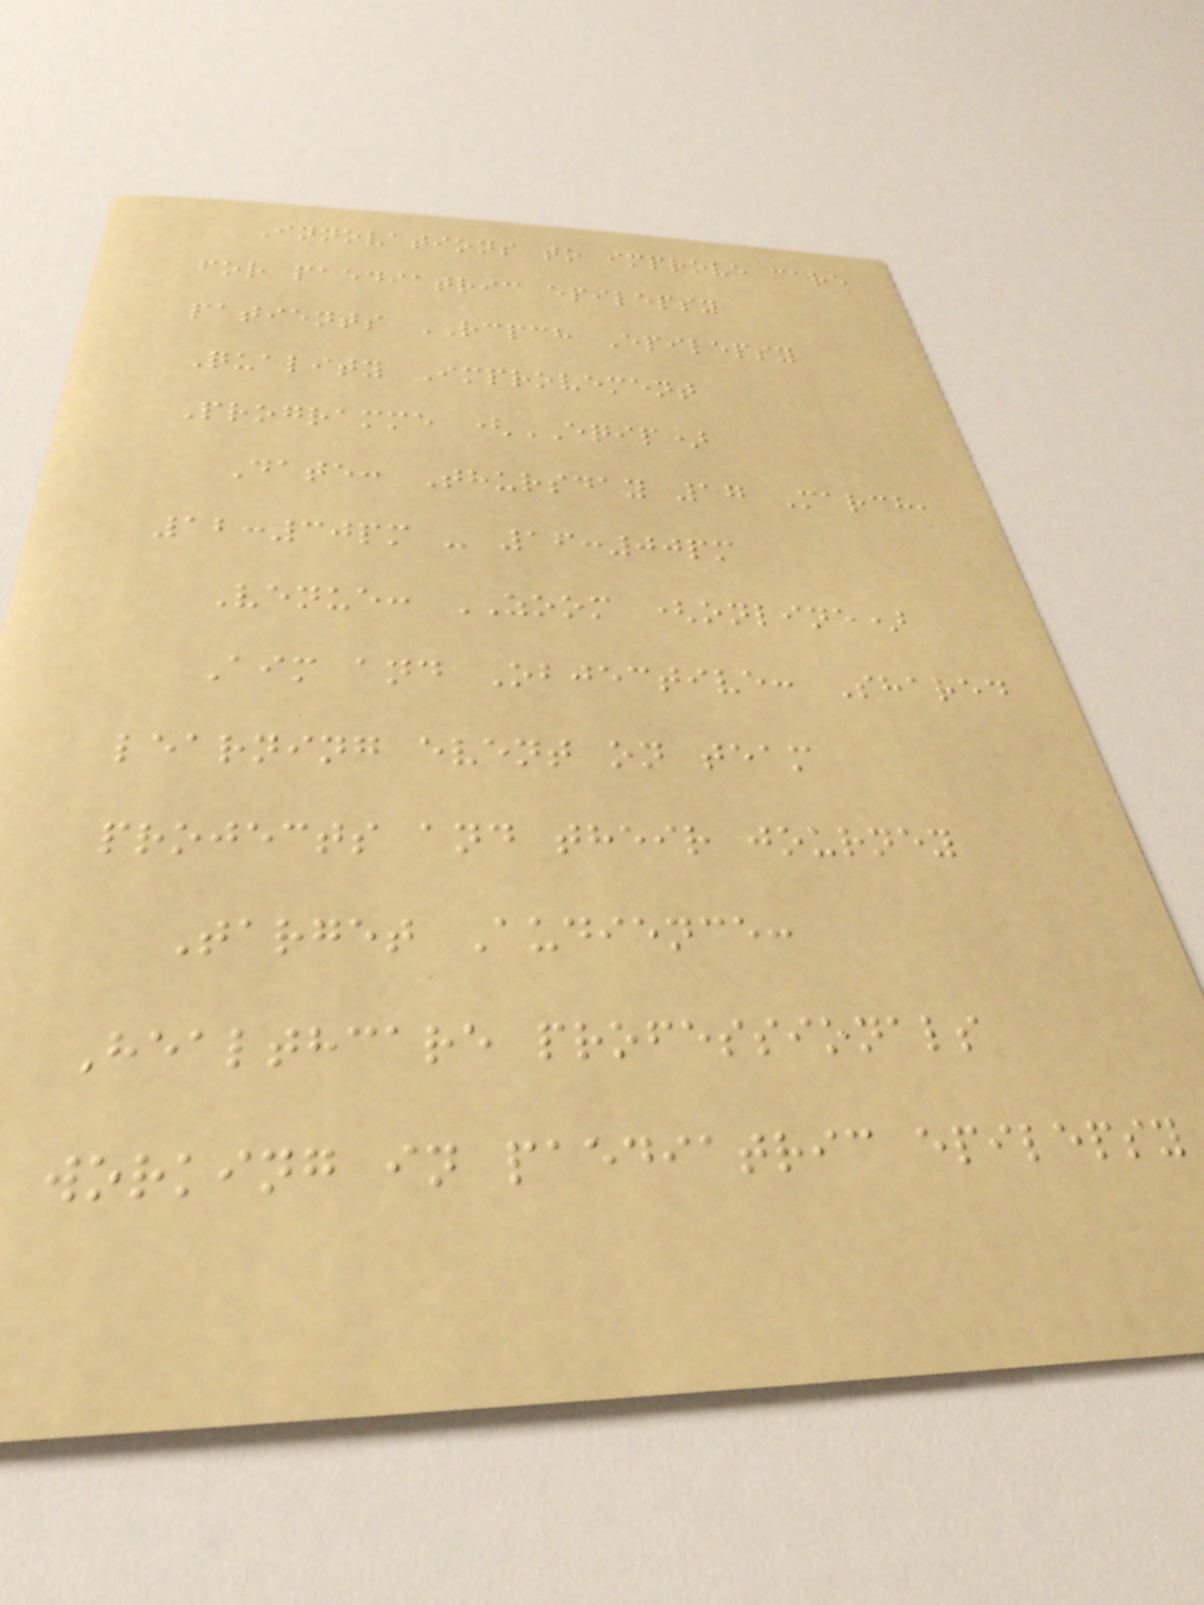Innovations to improve care
for paediatric epilepsy
patients RCPCH Epilepsy
Quality Improvement
Programme (EQIP)
Date: Thursday 17 March,
12:30pm - 16:00pm
Venue: ZOOM (online)
Aim and Objective: Shared
learning event on team
projects and their journey
Target Audience:
Healthcare professionals
working in paediatric epilepsy
